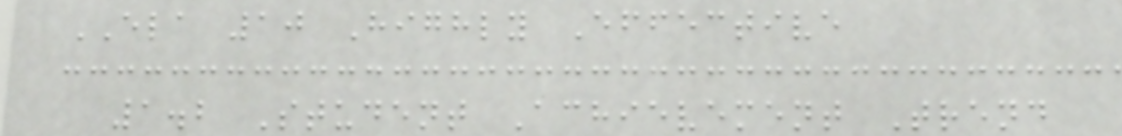ELA 10 Highly Effective
1.2 Student Achievement Trend
